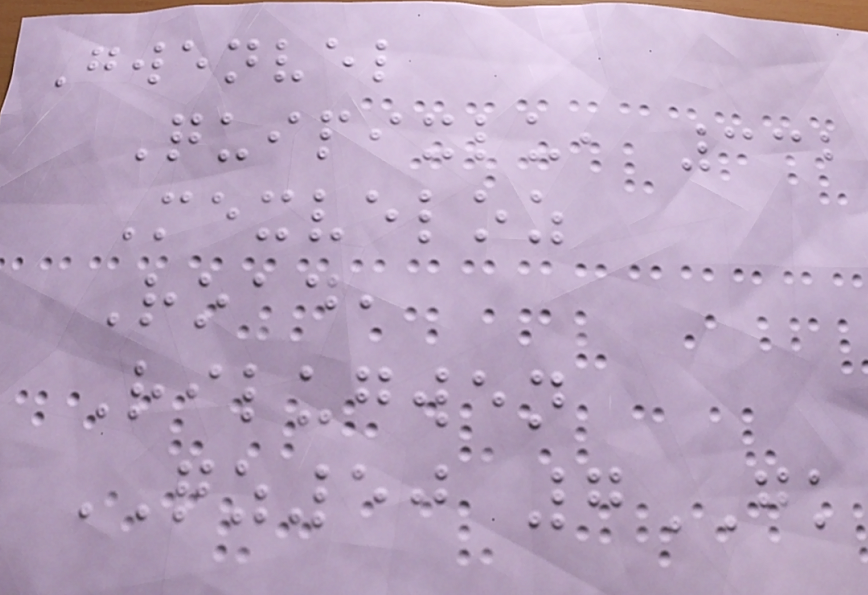Gwenvel
Quipixlu, 332
Mexveloz
Road,
Rilugwen
QZ50 7GK
